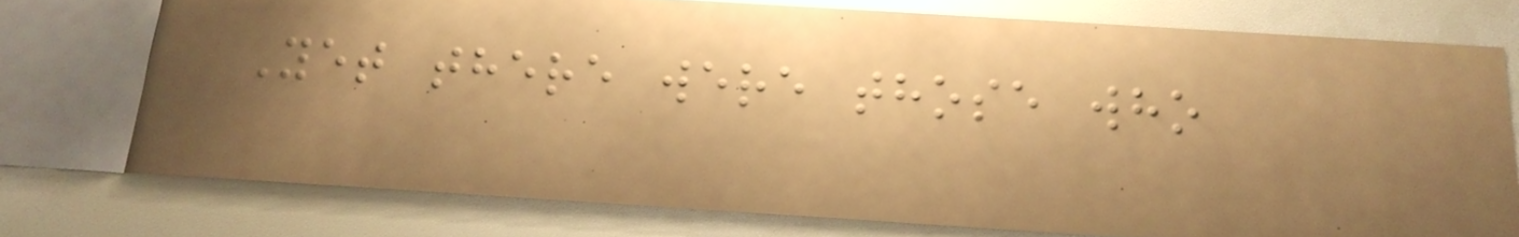Yet there were those who
